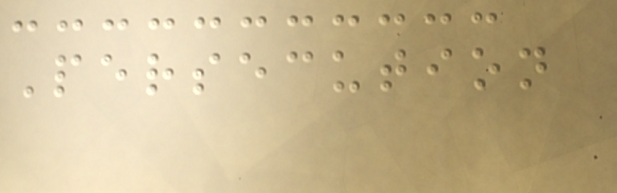Persecution
